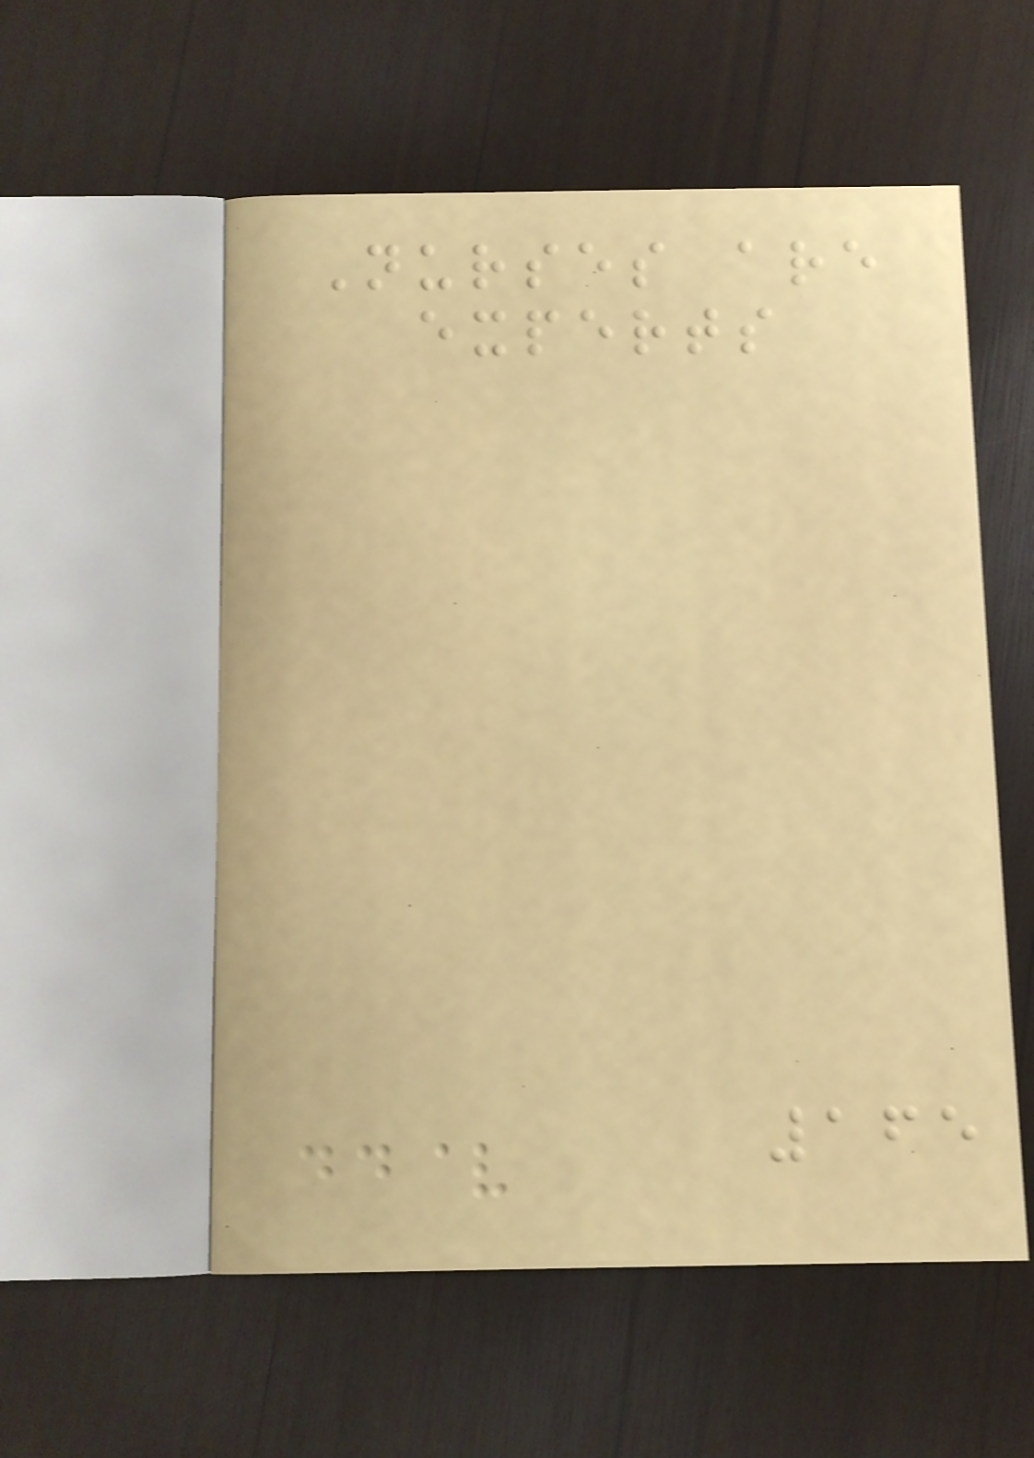Nurses are
experts
165
